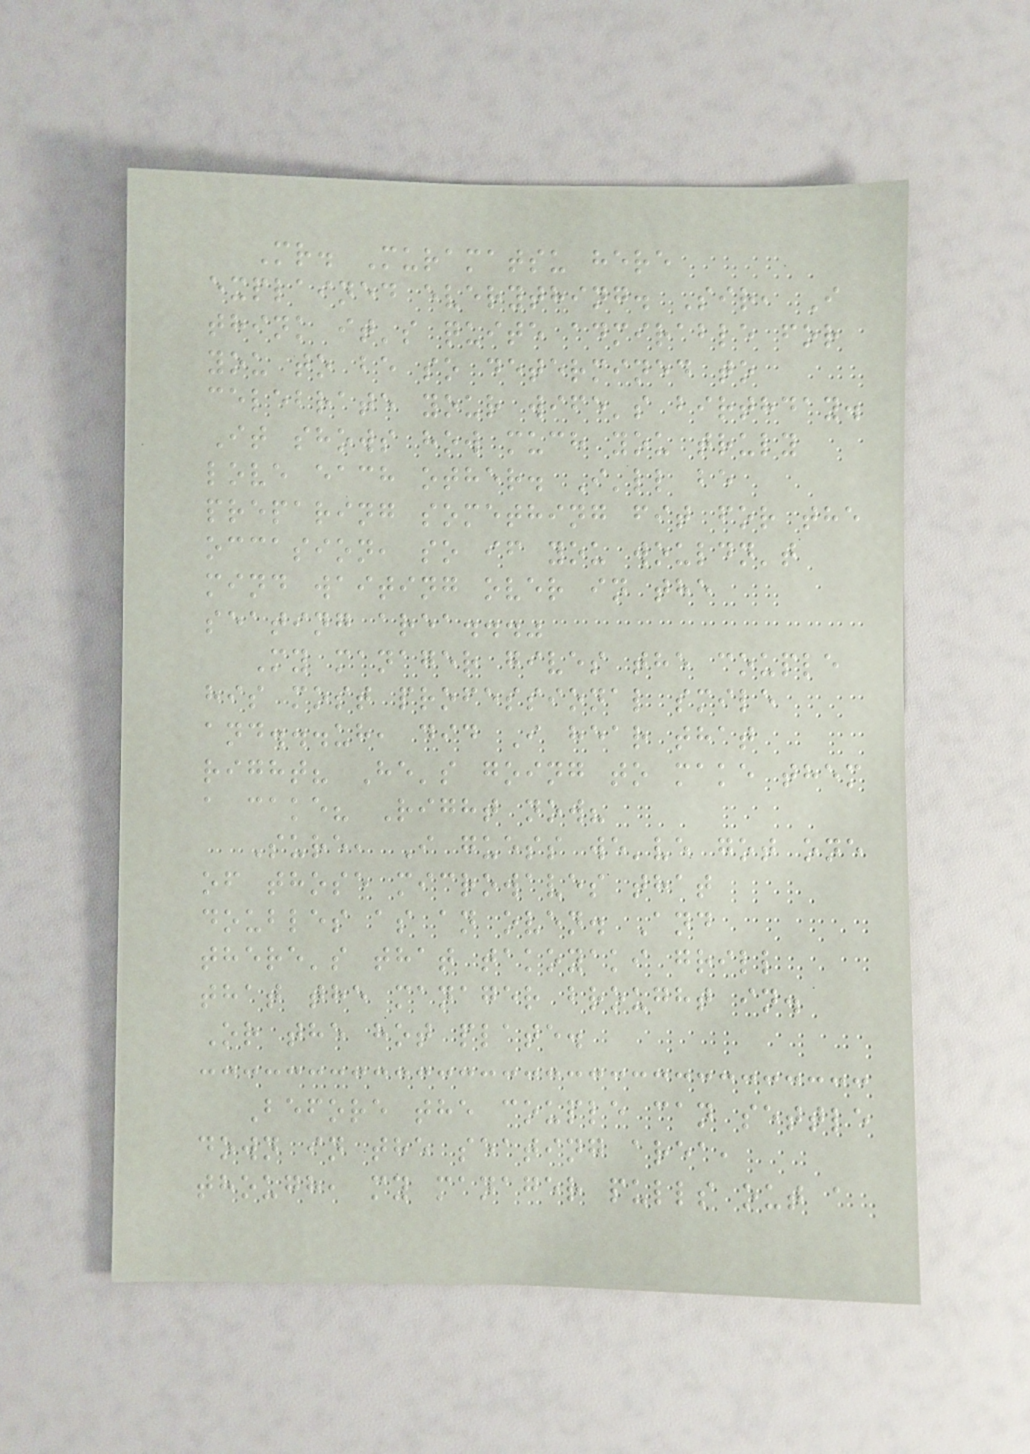Mr. Muramatsu here
explained everything. Sir, I
think it's quite admirable for
you to be so determined to
celebrate your wife's birthday.
It shows how much you truly
love each other. I'll be
preparing something fit for the
occasion, so if you wouldn't
mind waiting over in the
seating area..."
My manager gives the couple
his most professional smile
and...uh, did I hear that
right? He's going to make them
a cake? Right now?
Sure, I guess we've got one
of those microwaves that
doubles as an oven. And
there's that takoyaki grill
that the manager brought in.
Or the hot plate.
Before the couple can settle
down in the seating area,
though, my manager pulls out a
